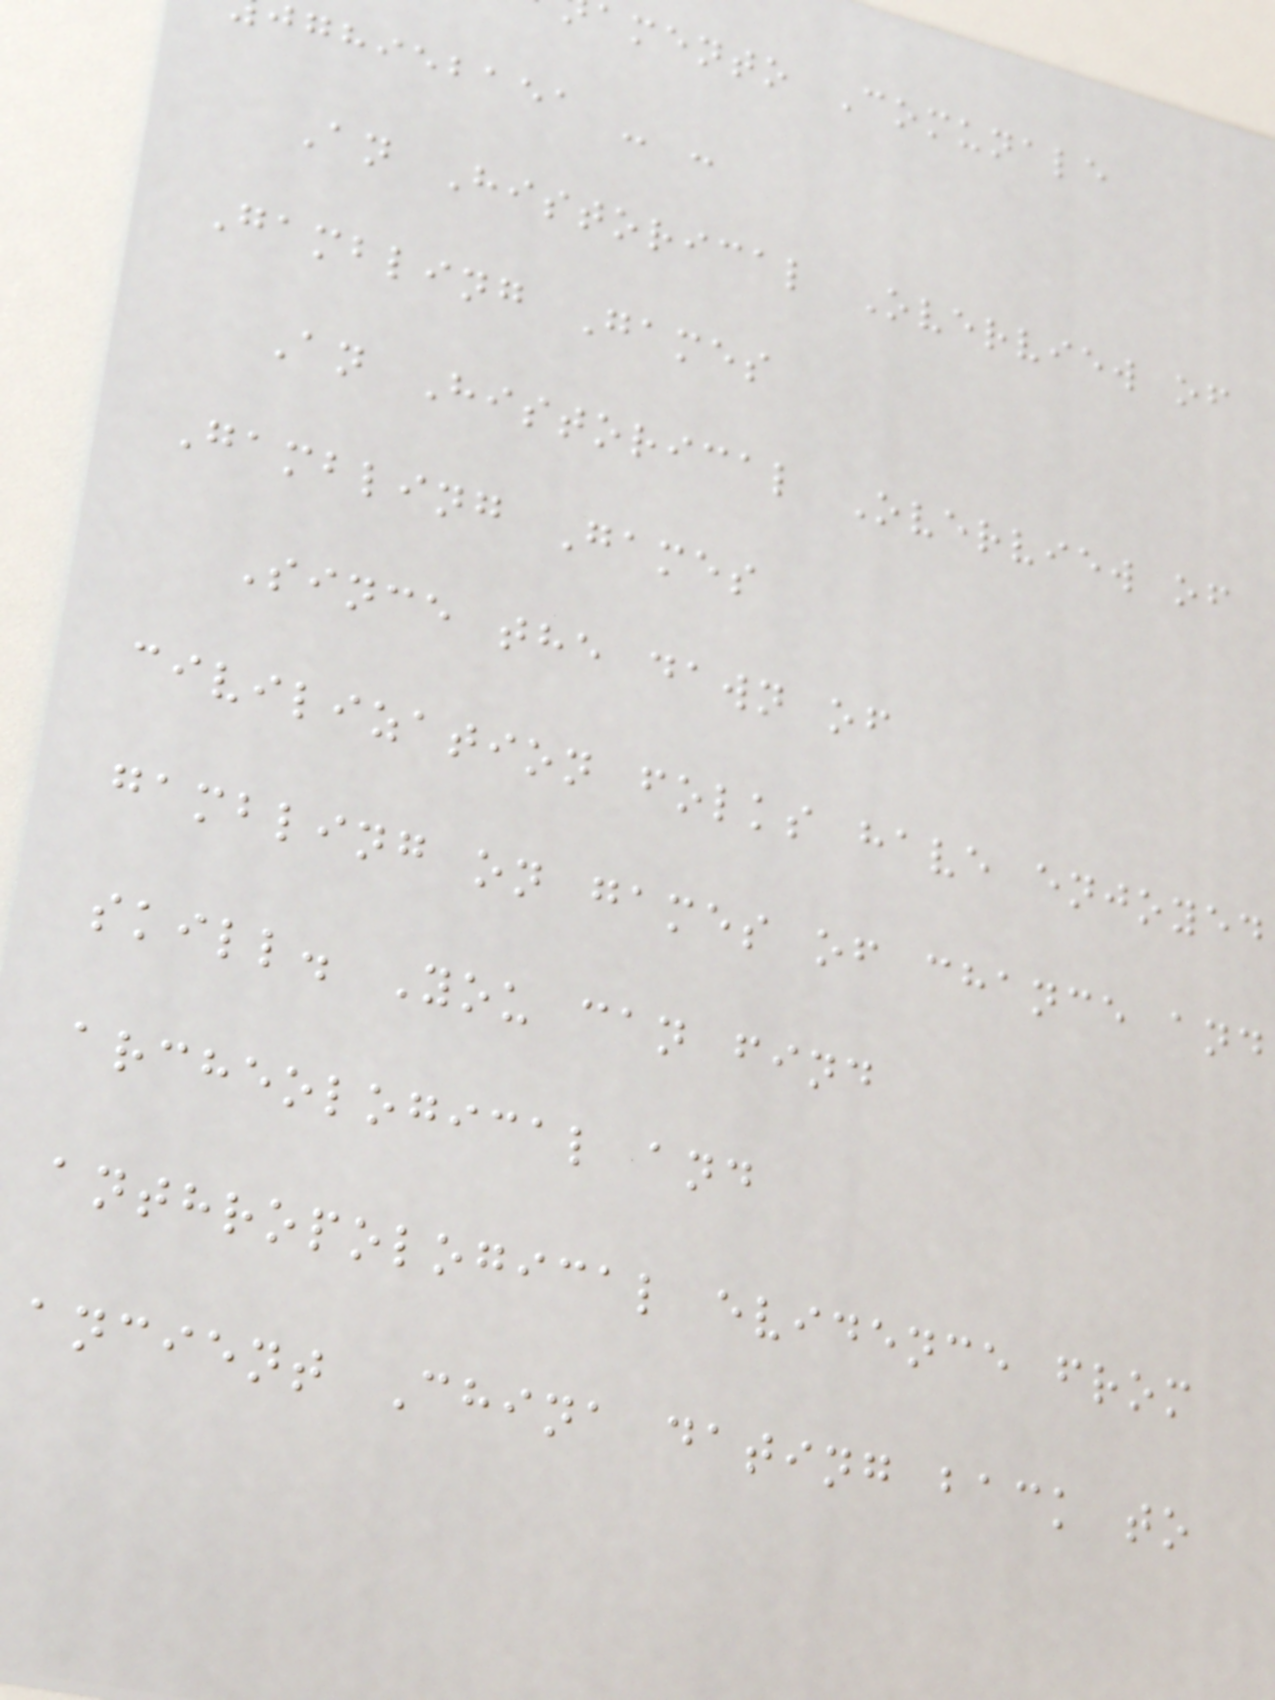amento Comunale
ghiebaea - -
An Historical Overview of
Gambling Games
An Historical Overview of
Gambling Games
Since the dawn of
civilization folks have enjoyed
gambling on games of chance and
skill. You can find
archeological and
anthropological evidence from
ancient China dating back to
